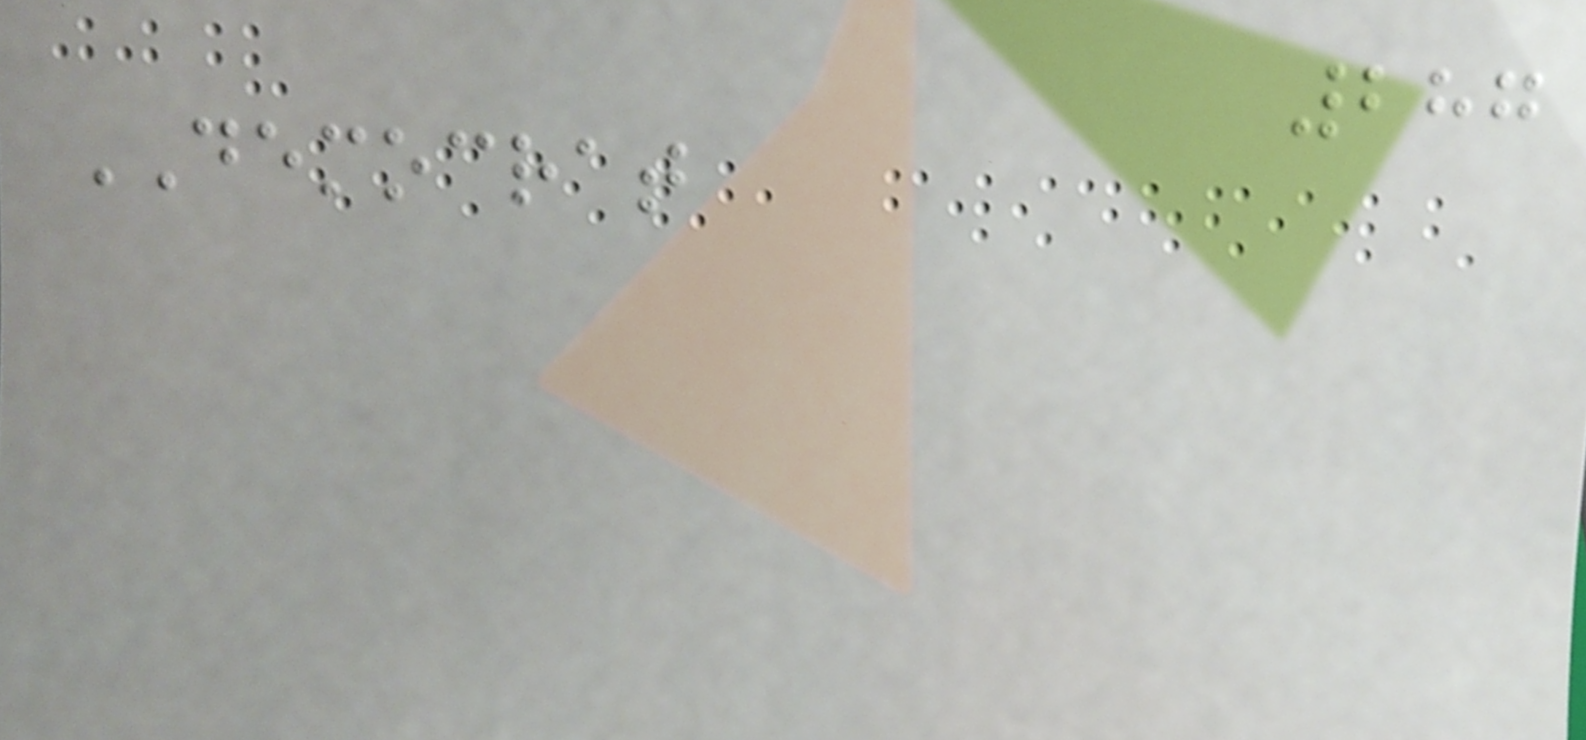287
DEMOCRAT
